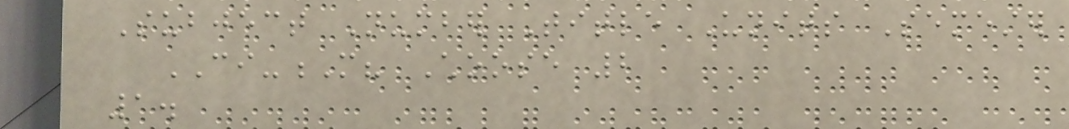Subject Number Title Units Semester
CI-M? Choose 2
1.
